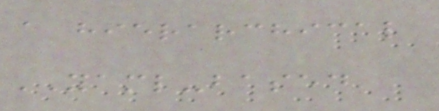a hierarchical
YAML-based
